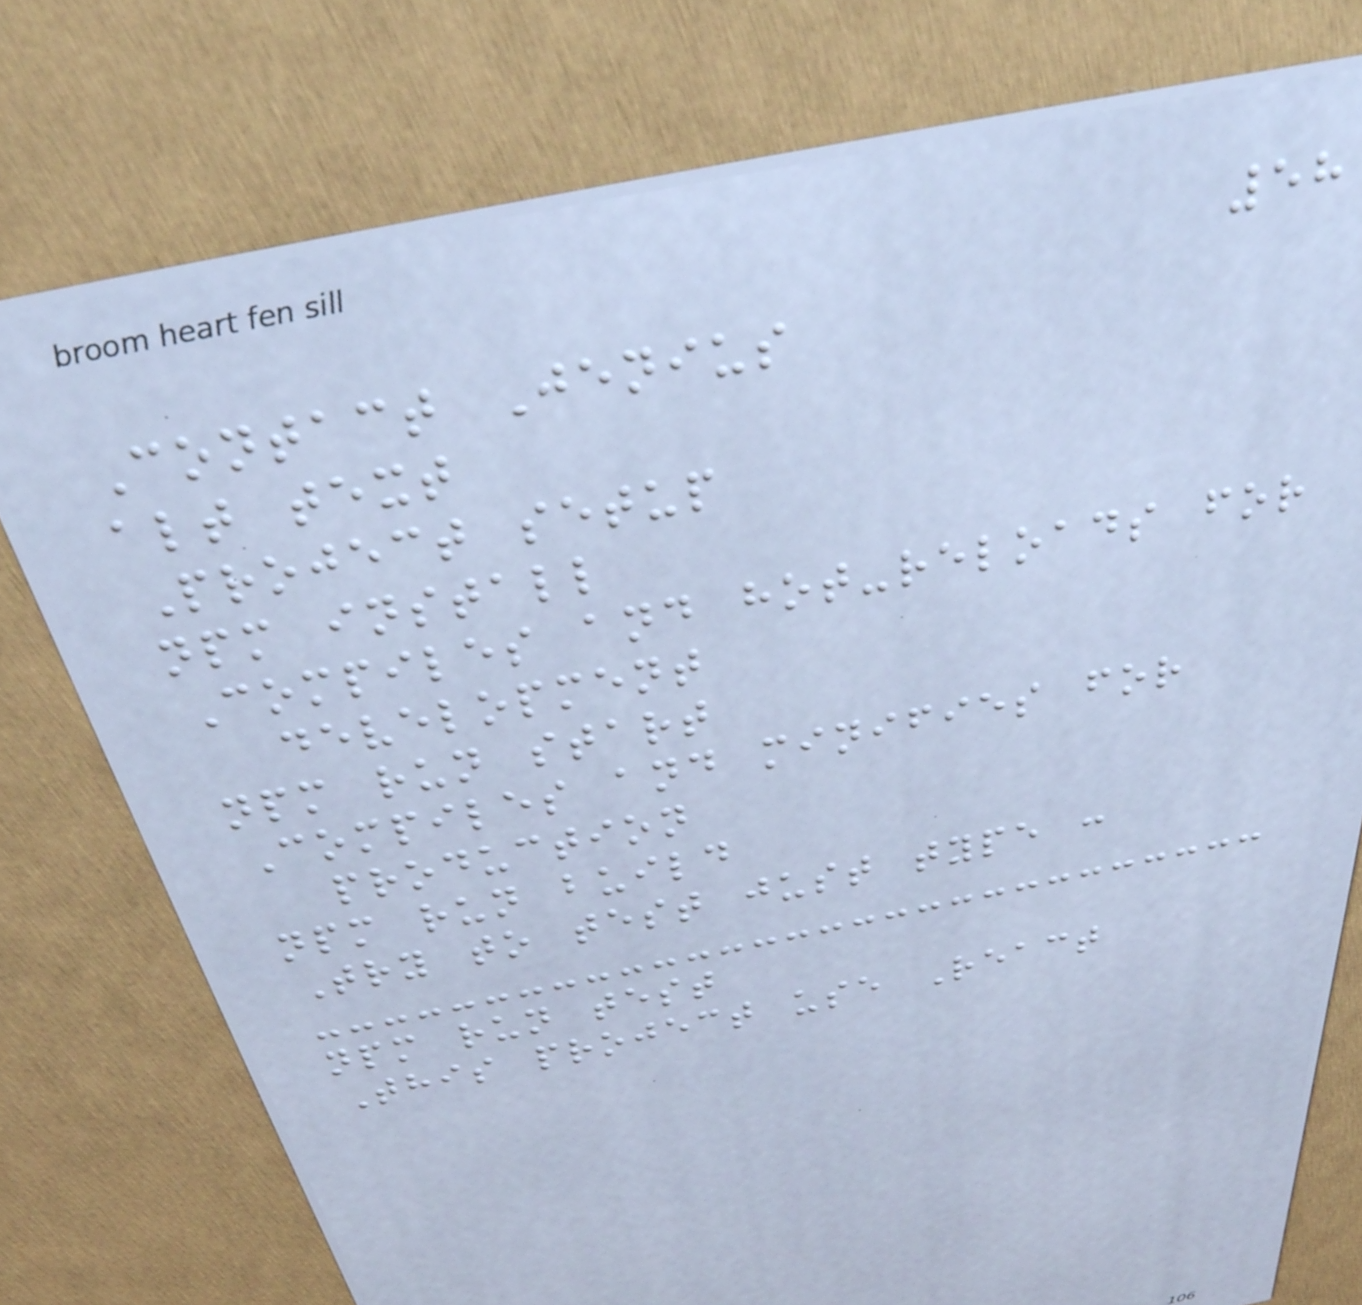58
Contact Jenius
alt text
Project setup
npm install
Compiles and hot-reloads for
development
npm run start
Compiles and minifies for
production
npm run build
Try to test just type :
npm run test
This project use React
